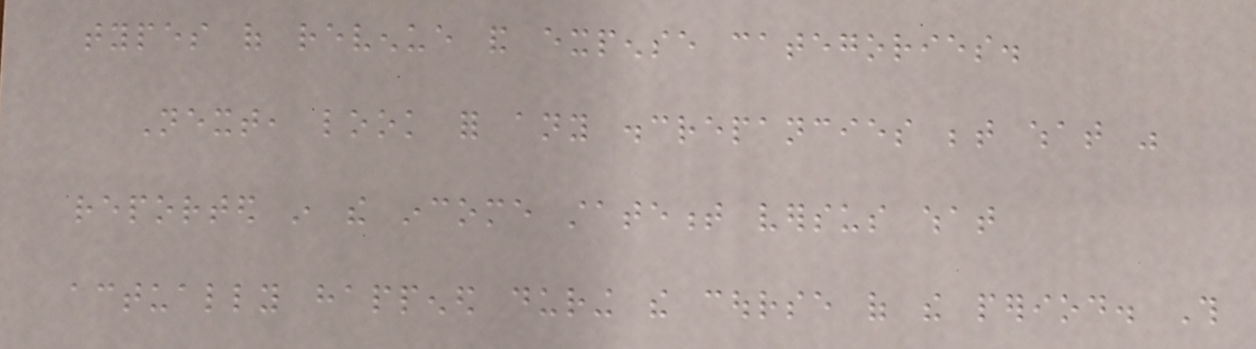types of revenue and expense categories.
Next, look for any discrepancies between what was
reported in the income statement versus what
actually happened during the course of the period. This
